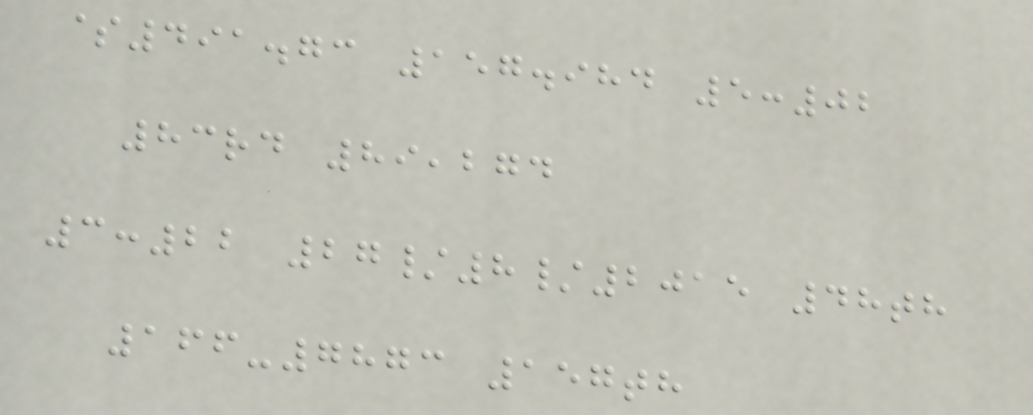$491.73 157.984 5:02
83rd 89,274
3:22 27/8/2015 48th
166-7873 157th
